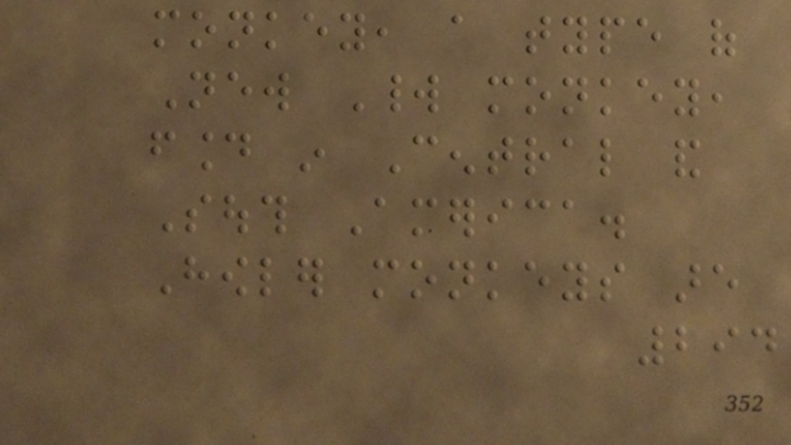monkey, a type of
New World monkey,
found in Central and
South America.
Howler monkeys are
294
